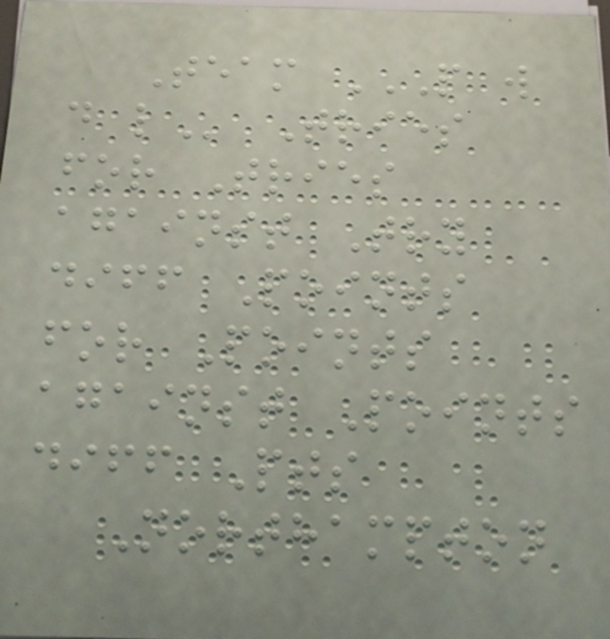Team P W
D L Tries
for Tries
against Try
diff Points
for Points
against Points
diff Pts
Northampton
